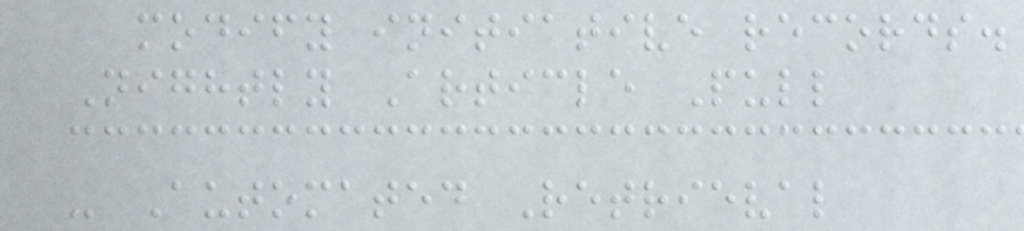modify initiative records.
Nightly Article Pull
- Automated Retrieval
